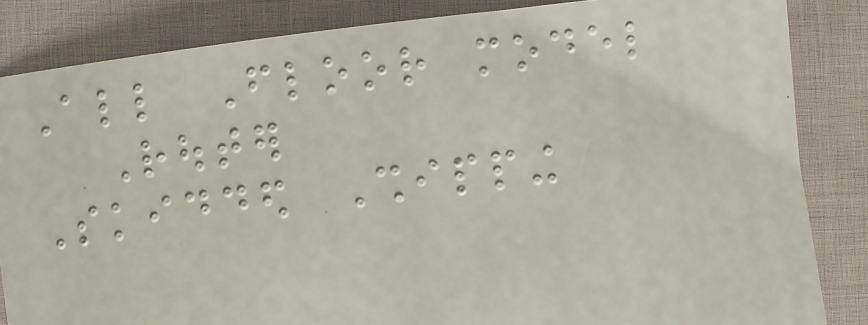All Floor model
Router
Skidded Shipping
